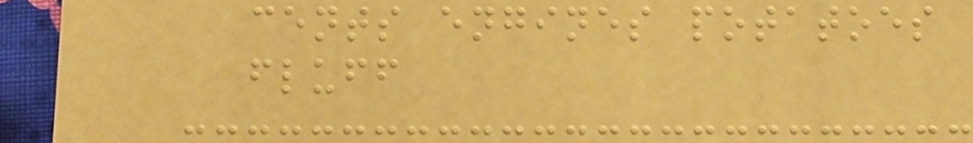cents engines potatoes
fluff
